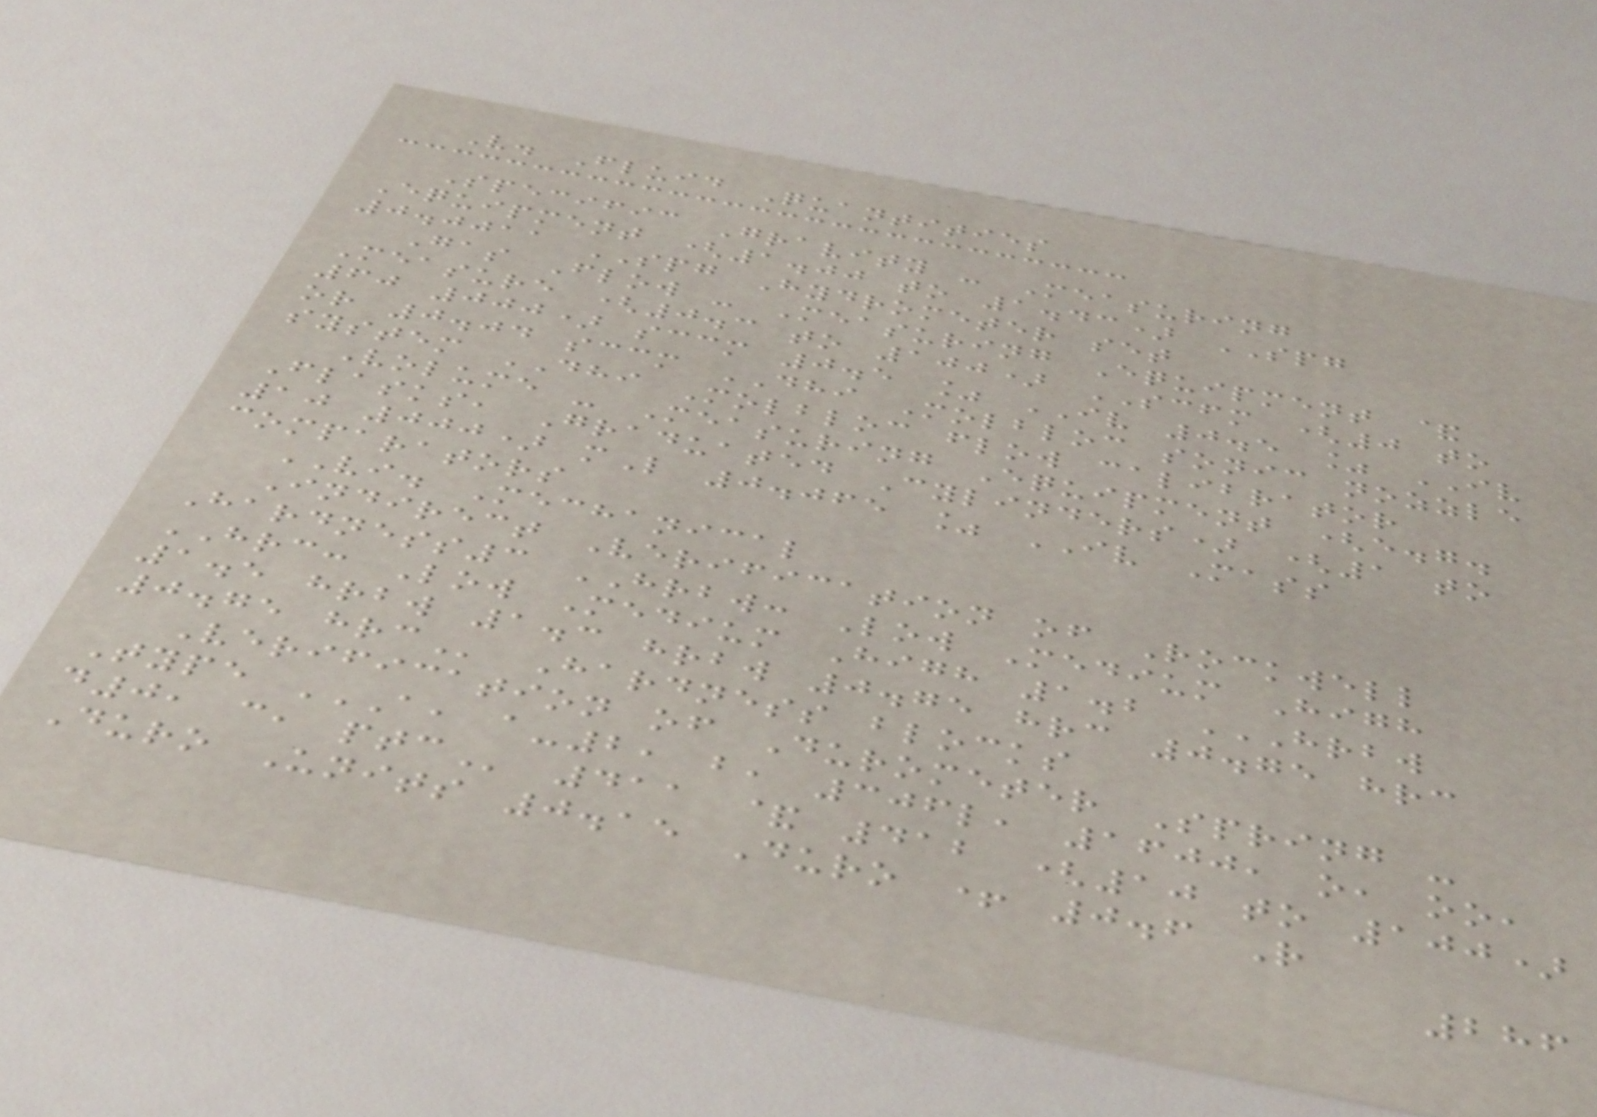V. Fluid Quantities
Specific Gravity - Measuring
Equipment (1.00 to 1.43) SPG
0.0011 SPG Hydrometer set
Gas Flow - Measuring Equipment &
Measure (0.3 to 100) SCFM (0 to
60 000) sccm 0.5 % IV 0.5 % IV
or 0.04 sccm DHI Molbloc sonic nozzle
system DHI Molbloc flow calibrator
Volume - Measuring Equipment (e.g.
Flasks, Graduated Cylinders) (1 to
10 000) mL 0.065 % IV Mass
comparators
VI. Mechanical
Indirect Verification of Rockwell
Hardness3 HRBW: Low Medium High
HRC: Low Medium High 1.2 HRBW
1.5 HRBW 1.3 HRBW 0.75 HRC 0.75 HRC
0.75 HRC Hardness blocks
Verification of Durometer Spring -
Type A, A-2, B, 306L, 1600, O, OO,
D0, C, PTC 411 & 412 (10 to 100)
Duro Units 0.15 Duro + 0.6 R
286
